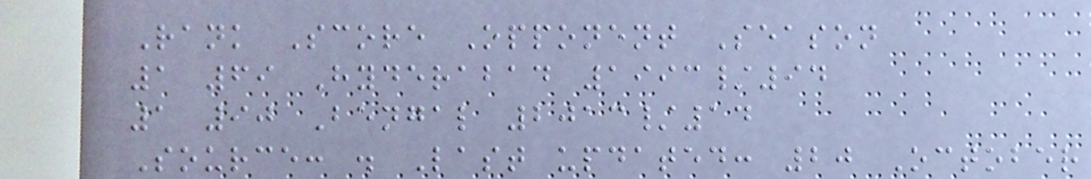Rank Score Opponent Season
1 69 Hyderabad 1993/94
1 90 Bengal 2013/14
Source: . Last updated: 20 October
